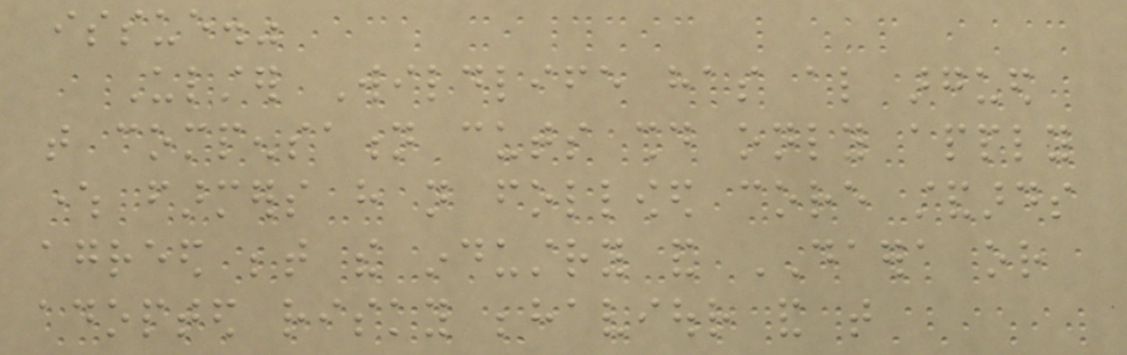issue."
Ulster Wildlife has also argued
that compensation cuts should only apply
where farmers have not followed core standards
agreed between the industry and DAERA or
adopted risky behaviour and that
